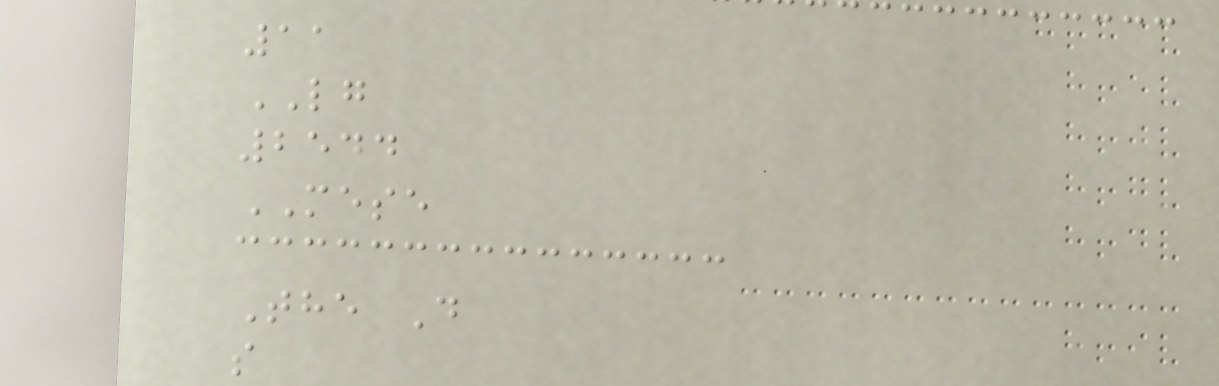11
LG
2544
MESE
The D
s
